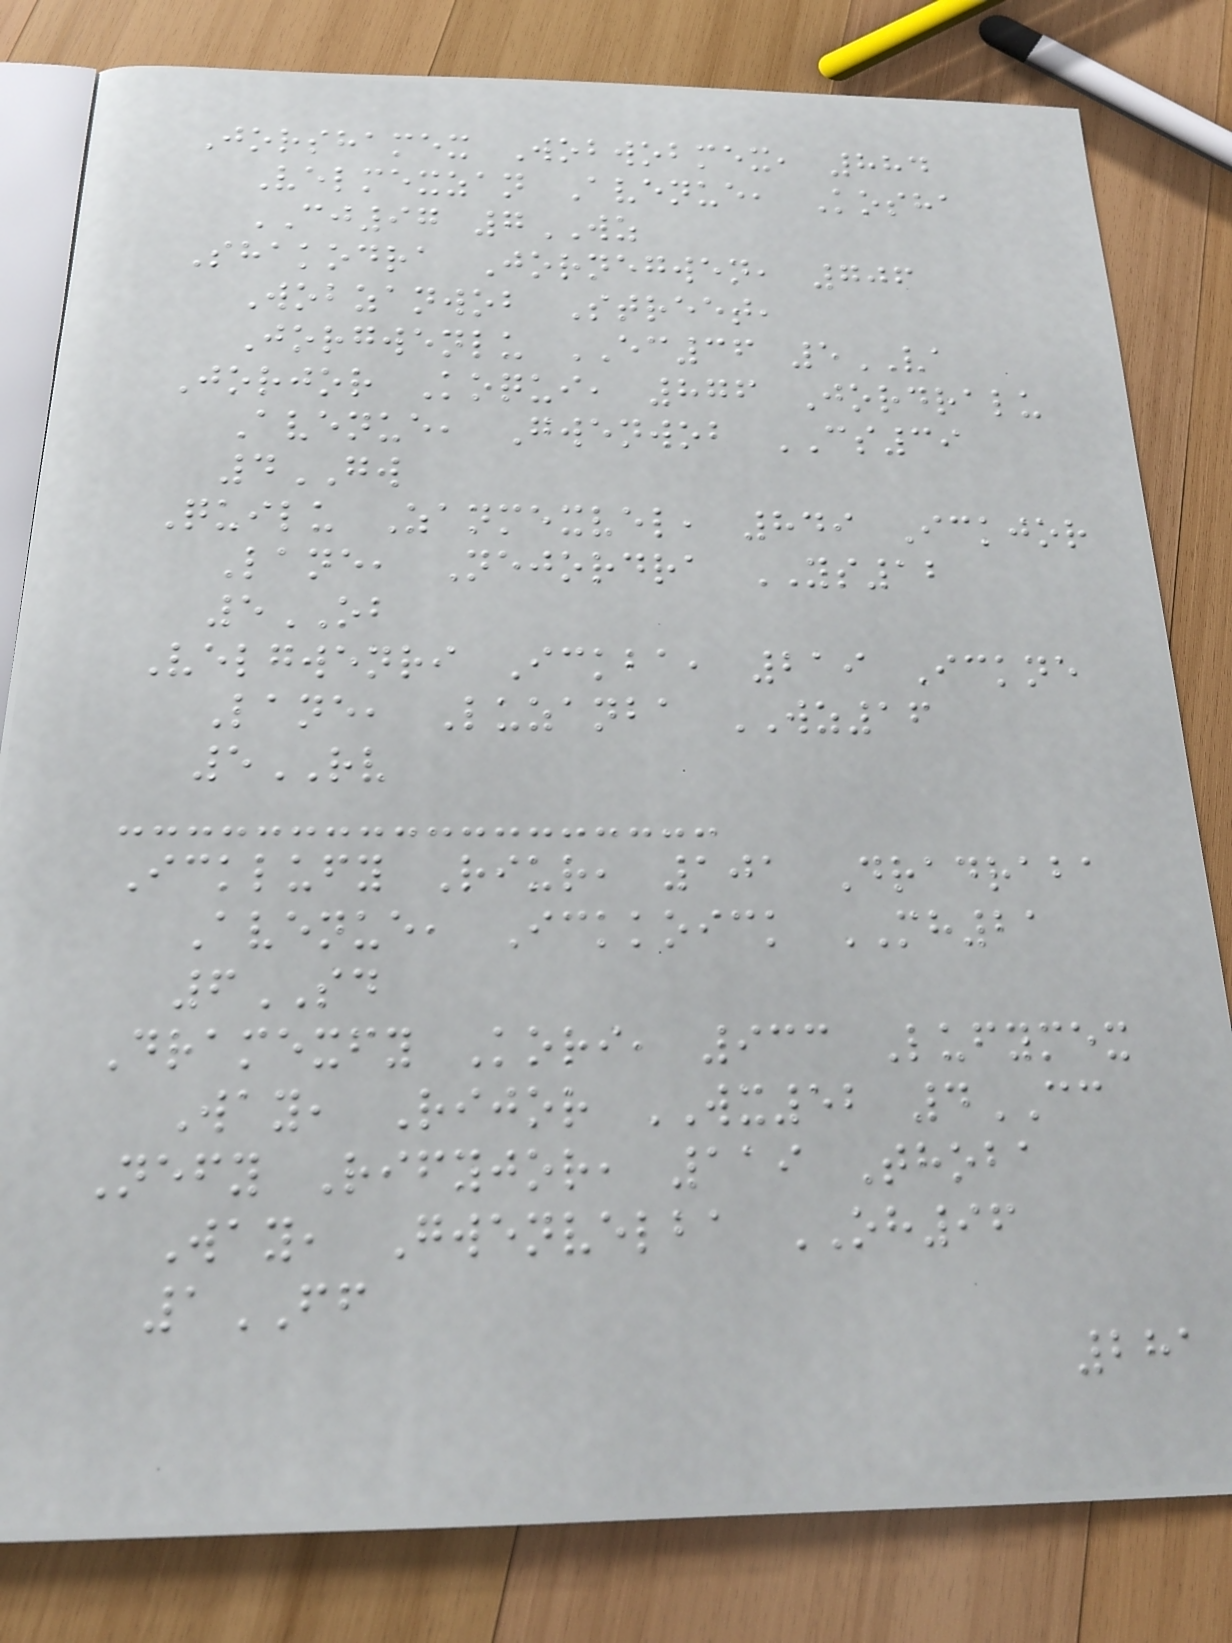Jorshamex Wobwobmex, 884
Velmexzan Avenue, Kosha
CJ97 7WZ
Shakodra Jornegwen, 706
Wobzanwob Street,
Jorgwenlu EC36 5VA
Jorjor Koqui, 876 Jordralu
Avenue, Gwenwob CS39
4GW
Quilu Zanmexvel, 849 Ickjor
Lane, Nejordra YS12
5OB
Velgwenri Ickba, 219 Ickne
Lane, Luzanba WZ16
5RV
Icklufy Riur, 101 Dradraba
Avenue, Ickkoick MH21
6SD
Dramexfy Kori, 933 Lufymex
Way, Rijor WX52 4CC
Nefy Rifyjor, 119 Thoba
Way, Gwenvelba OH96
1FF
281
